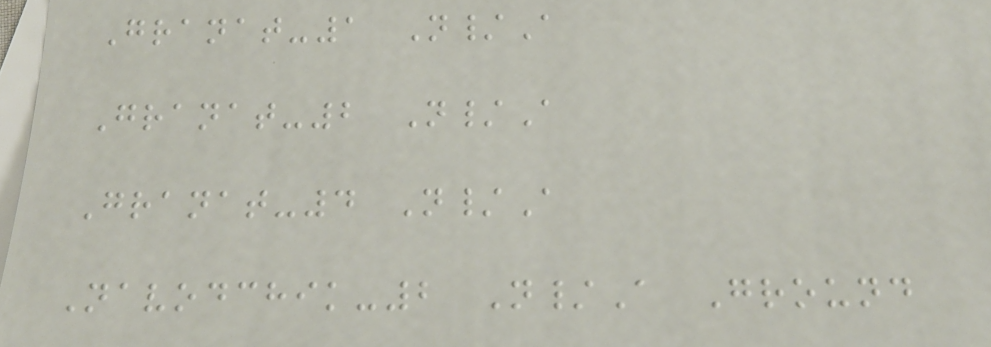Granat-1 N/A
Granat-2 N/A
Granat-4 N/A
Navodchik-2 N/A Ground
